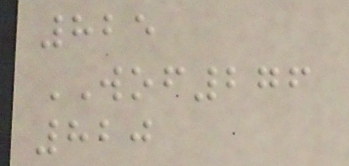825
WOF276
820
